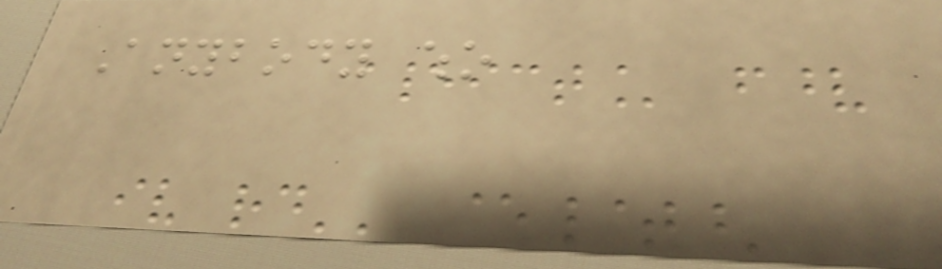Anybody who
